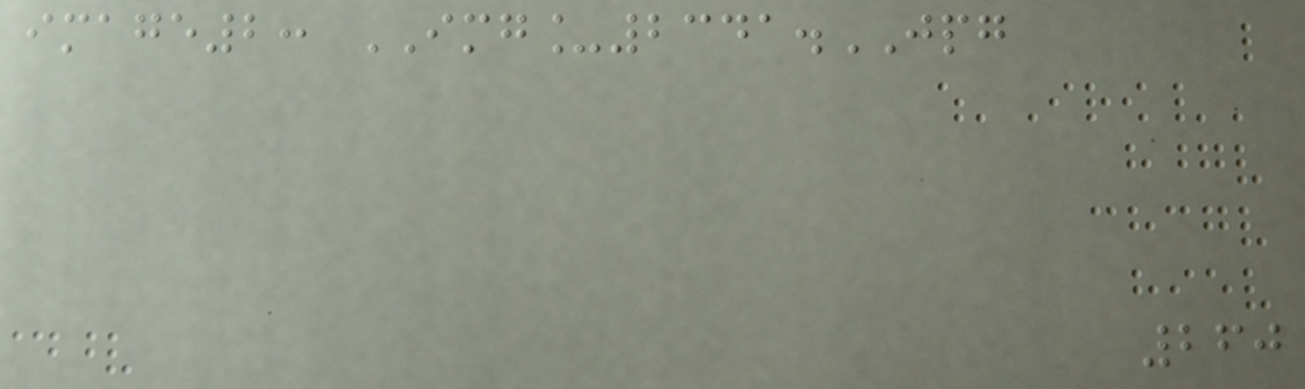image2: IMG_2341.JPG
260
